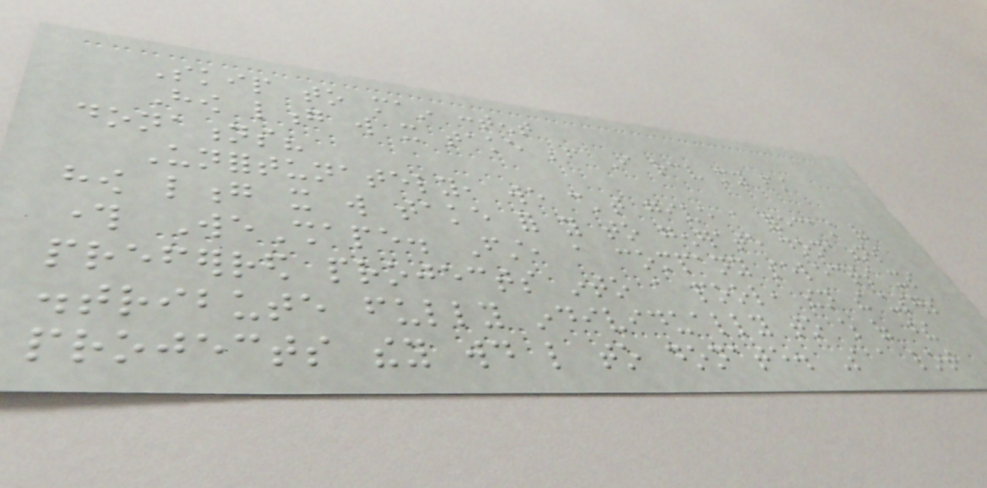Skip to main content
How long will it take before I receive my first
donations?
Unfortunately, we can't give a forecast of
how long it will take for you to generate donations
through WeShape. First, a company selects its
preferred projects into a pool, then the users
distribute fully individually to which of these
projects they would like to donate. So a lot
